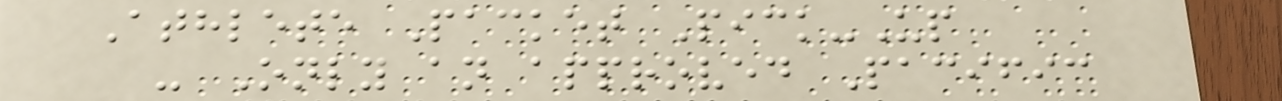Athlete Packet Pick-Up
- Only an approved Pacific
